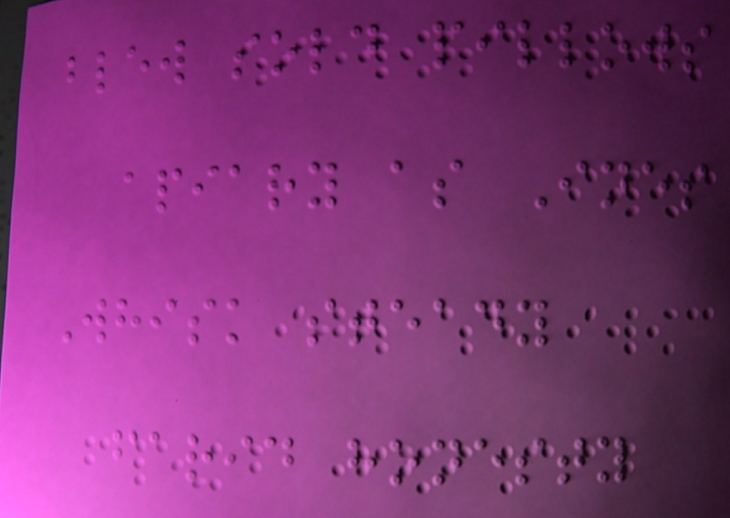blew sold pillows
apiary as Ines
Whisk steady
farid honesty
